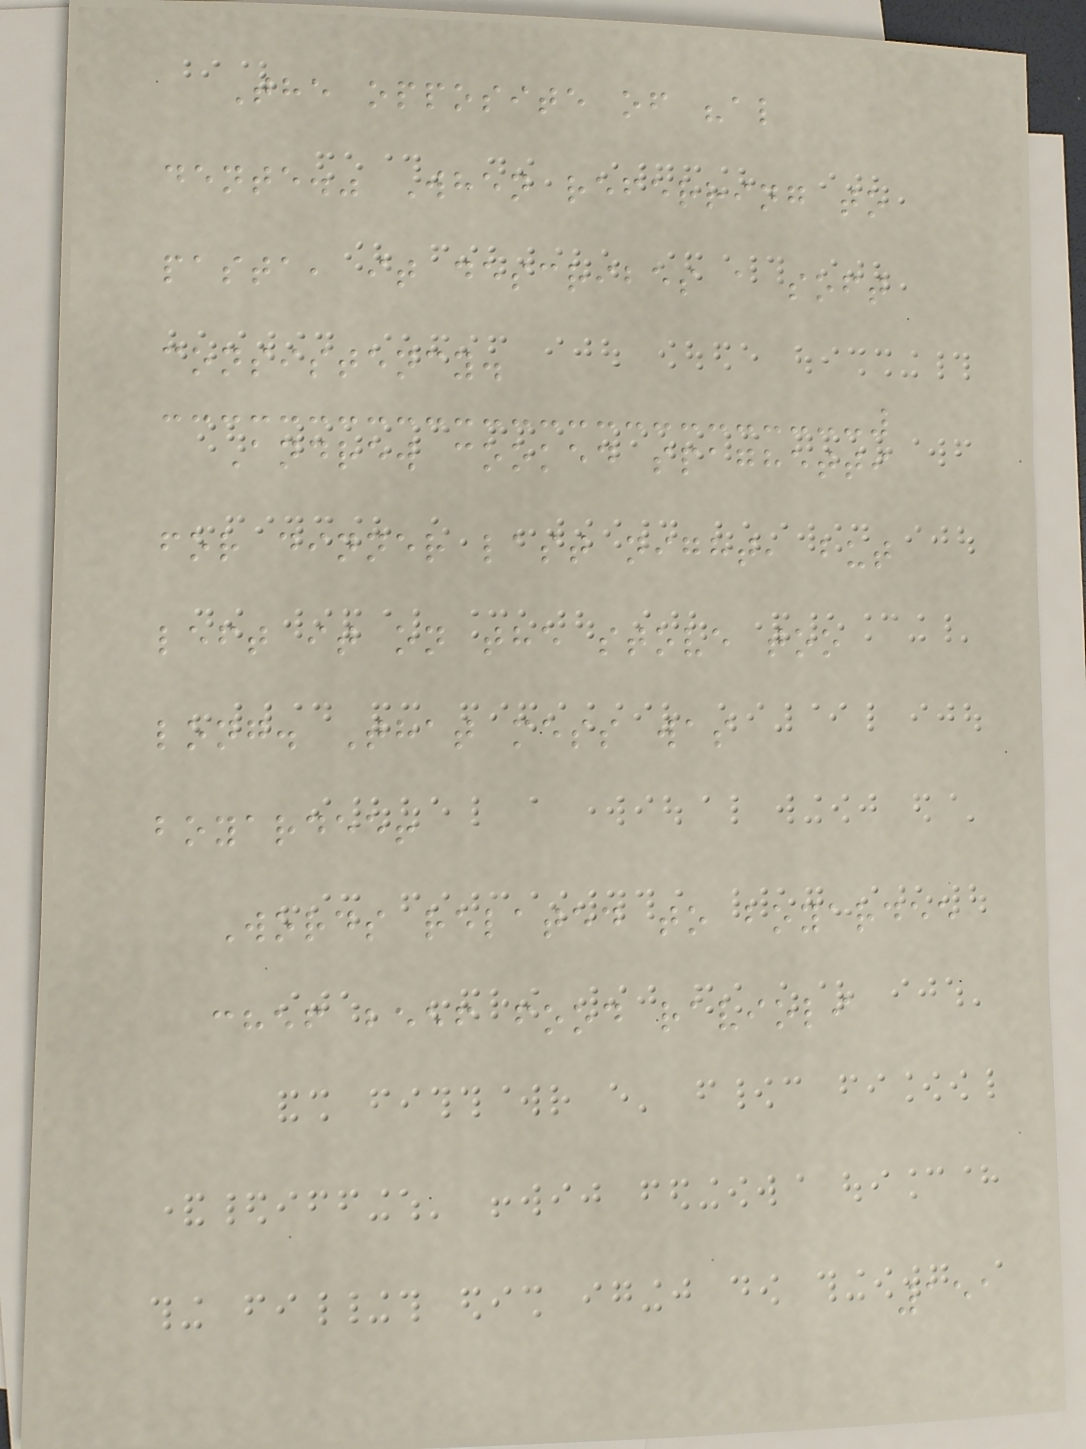The opposite of "al
dente." When referring to
pasta, it describes a soft
consistency.
Andrew cooked spaghetti
for dinner last night, but
left it on the stove too
long. That mess was
boyardee!
Words related to boyardee
chef beef food ravioli
151
